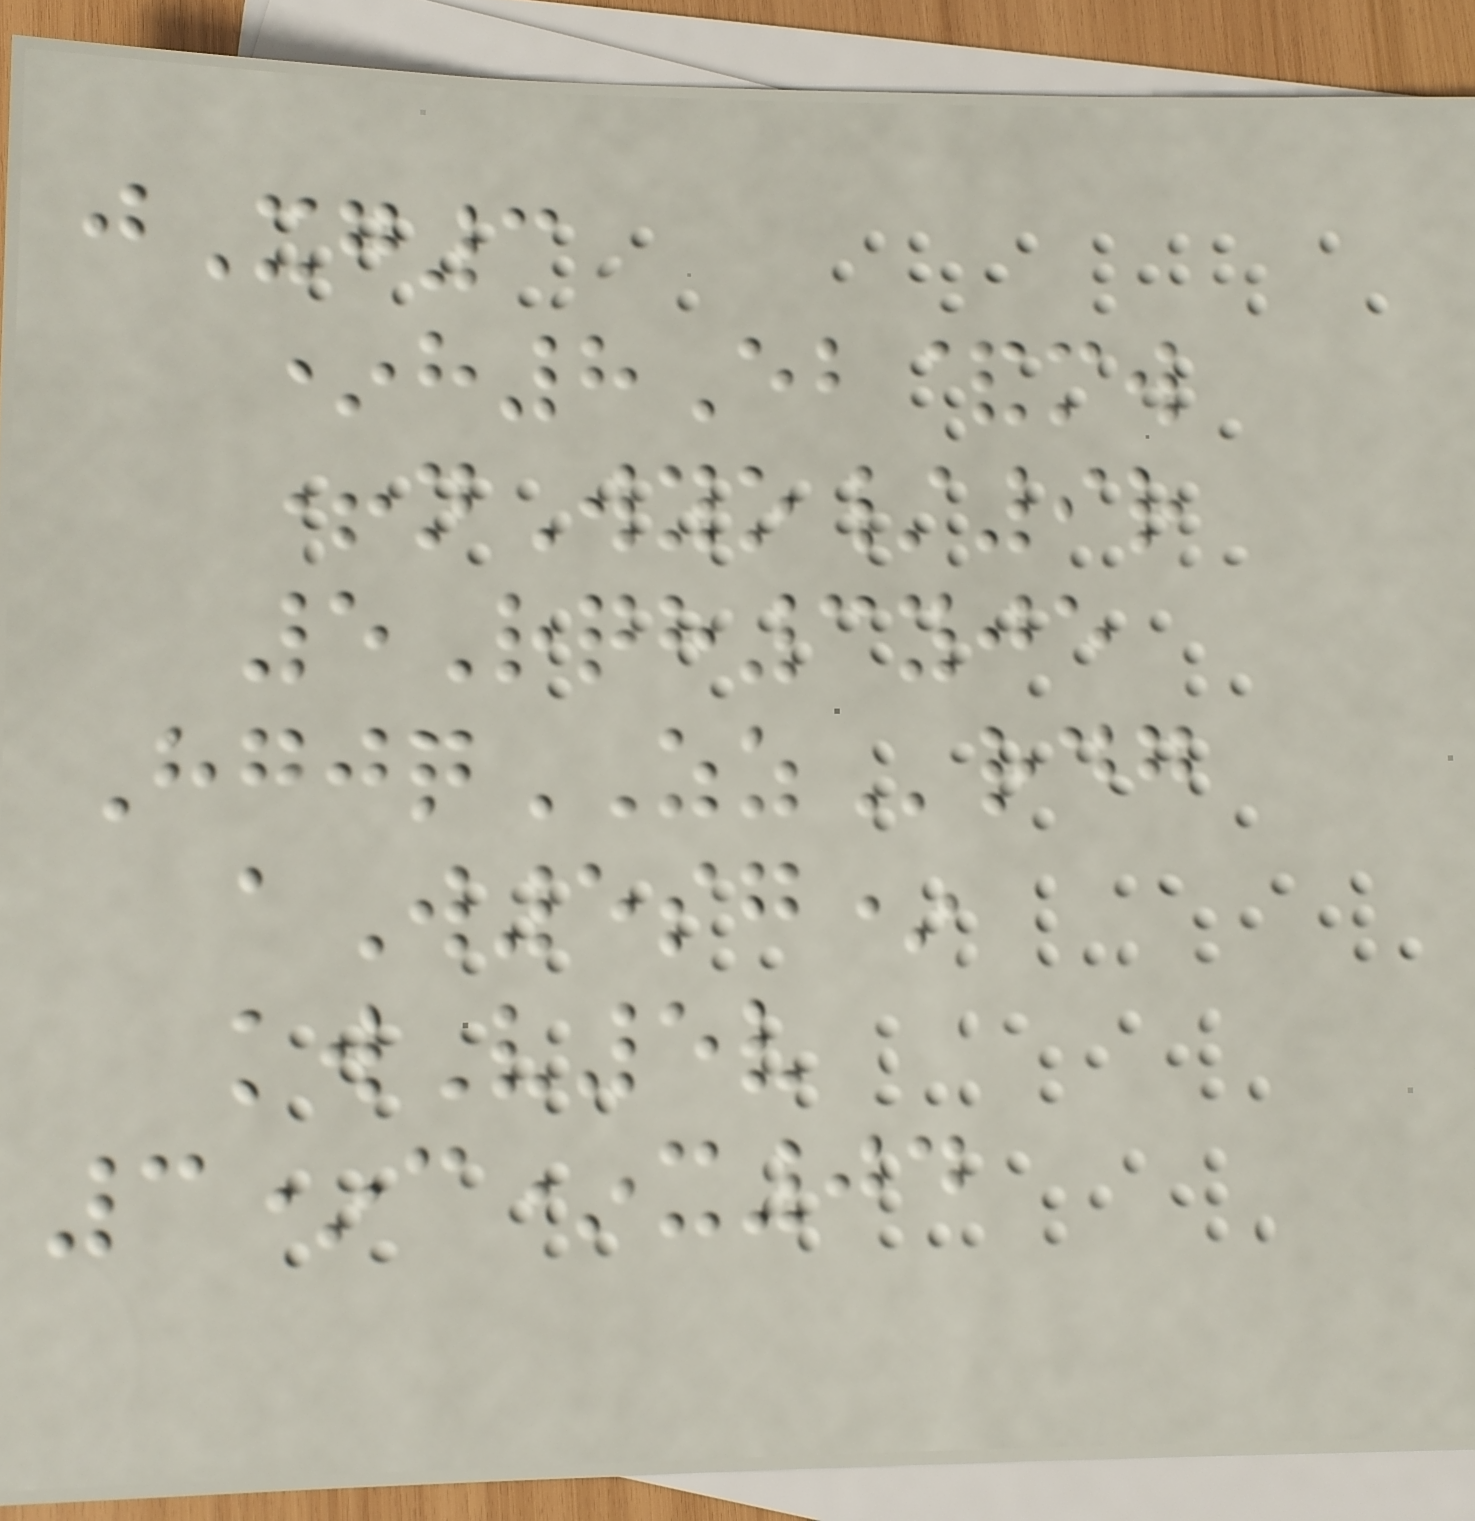jXg3
*h8Eb&mw
+nWyo/9r
5Rqh3yje
HgjqZZrdg
aW5sg*
kwV5v
3*c*x04
